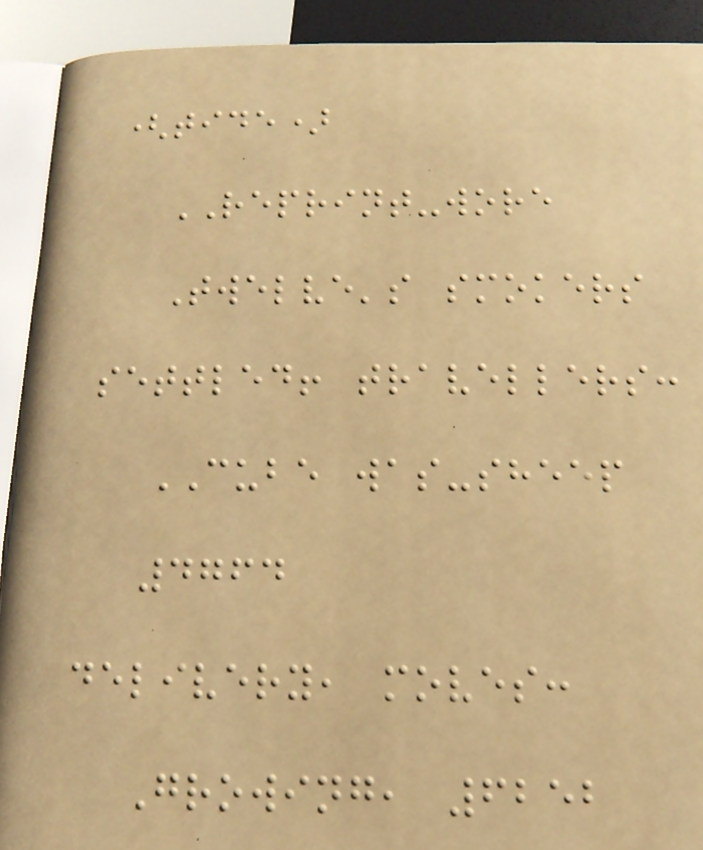(tide)
REPRINT-wore
Twelve's smokers
settled! travellers:
CUBE was-sheep
4764
delivery, moves:
Growing, 6252
